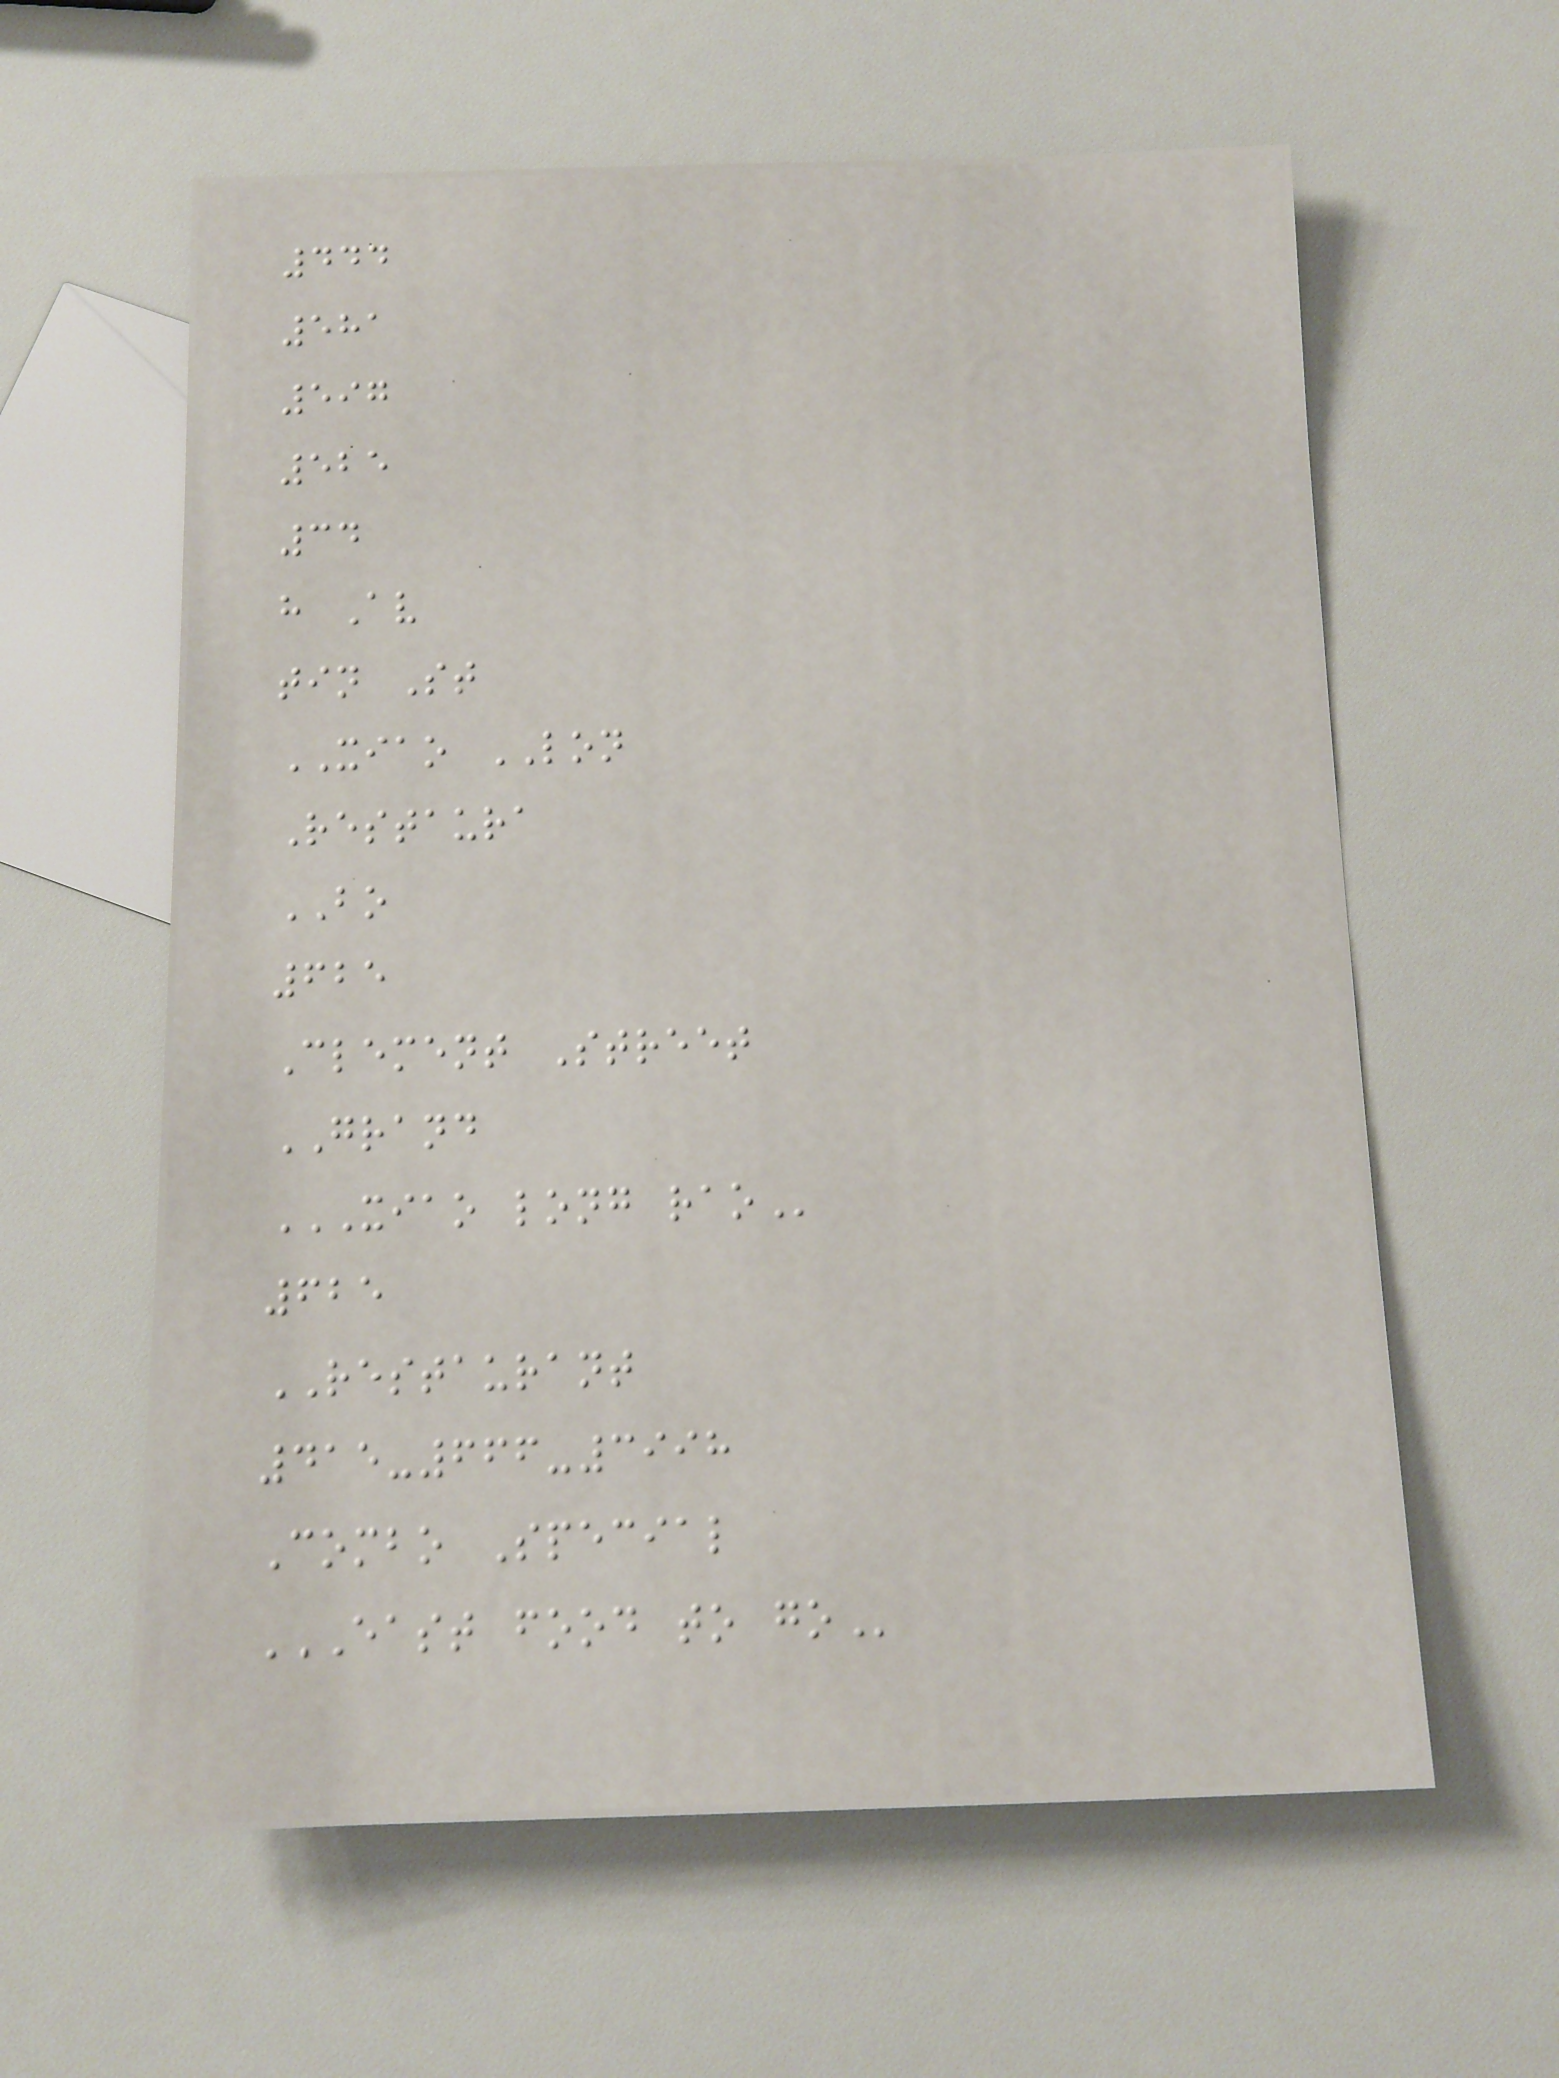444
581
597
525
34
h Av
tin St
XIAO LON
Restaura
BO
625
Clement Street
GRAND
XIAO LONG RAO
625
RESTAURANT
415-666-3998
Combo Special
EAST FOOD TO GO
